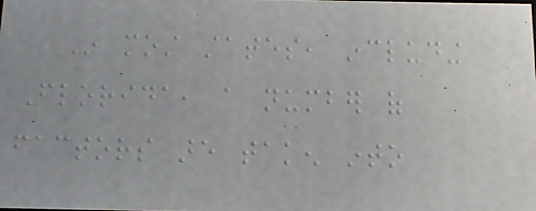In most states, including
Florida, a number of
factors are taken into
